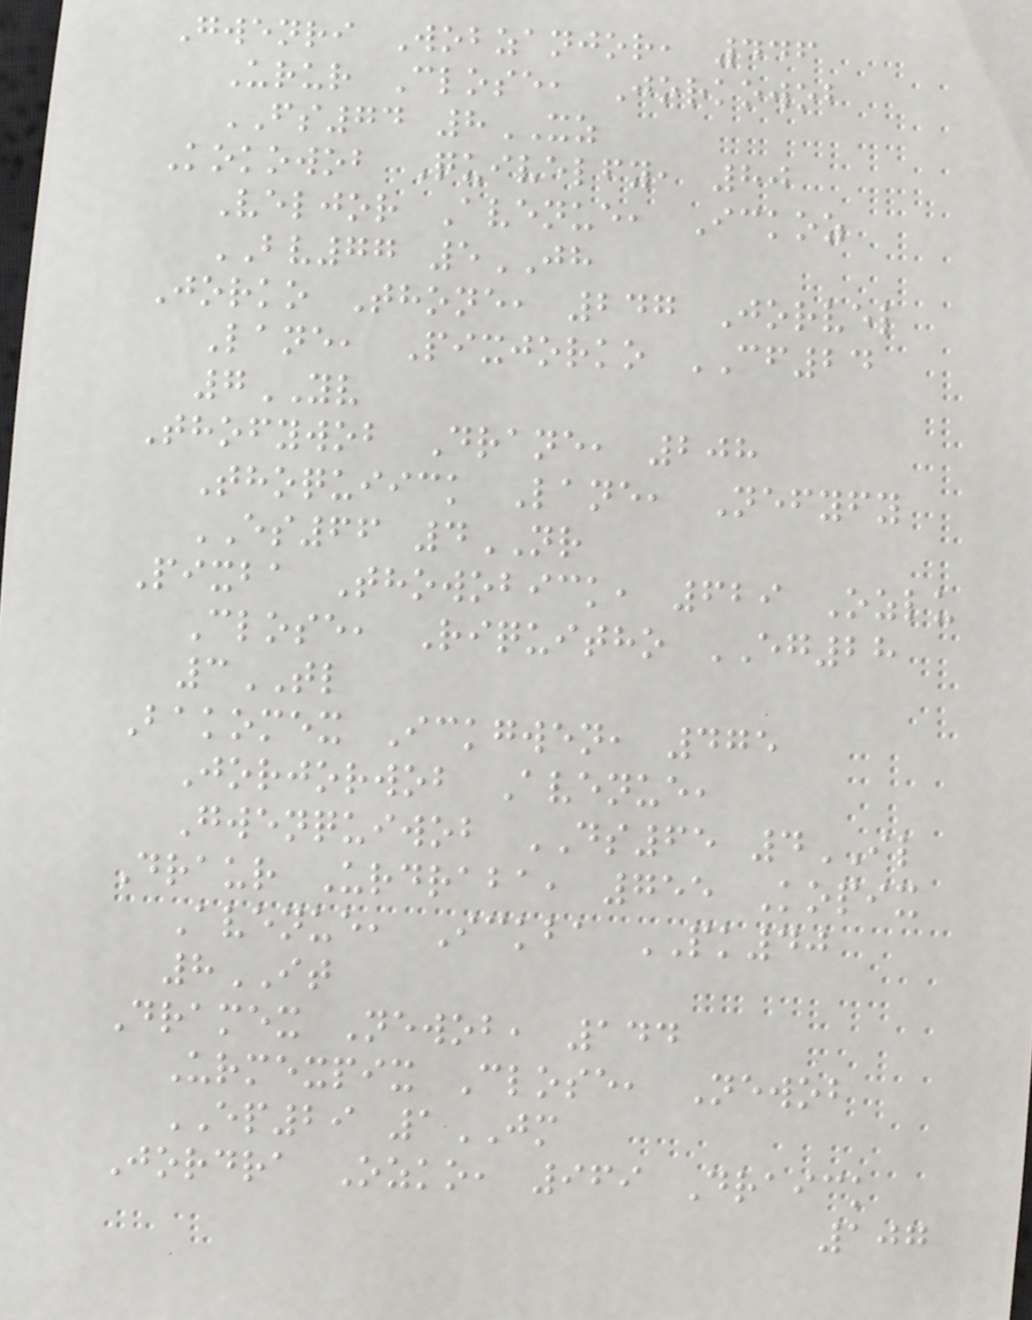Gwenri Wobzanjor, 446
Urur Close, Jorkowob
FS74 8XZ
Kokowob Quivelfy, 80
Veljor Avenue, Ickoz
BV77 5JH
Jorko Thone, 247 Jorvel
Lane, Pixjorko CF24
7YV
Thofywob Drane, 208
Thoquiick Lane, Nefyfy
ES66 4NR
Pixba Thowobick, 629 Ozlu
Close, Riquitho EG28
3TL
Bakomex Ickgwen, 475
Jorjorwob Avenue,
Gwenquiwob DS65 4IL
Draur Urdraba, 755 Kopix
Avenue, Ickba PK40
8IT
Dramex Newob, 144
Urmexpix Close, Newob
EP29 1JM
Jordra Ozko, 969 Draick
107
